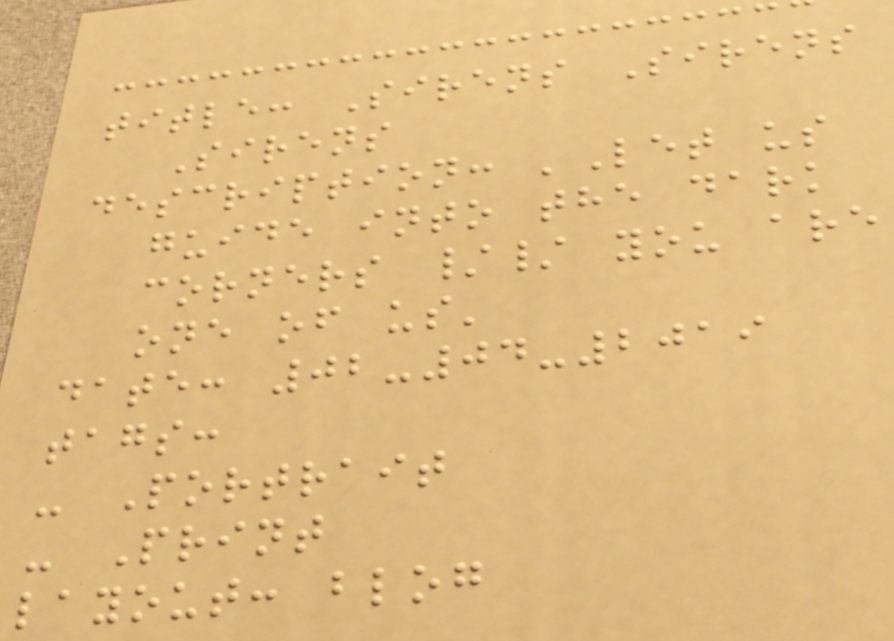title: Sirens Sirens
Sirens
description: 'Let us
guide into the dark
corners // you are
one of us'
date: 02-04-2019
tags:
- Portrait
- Print
layout: blog
